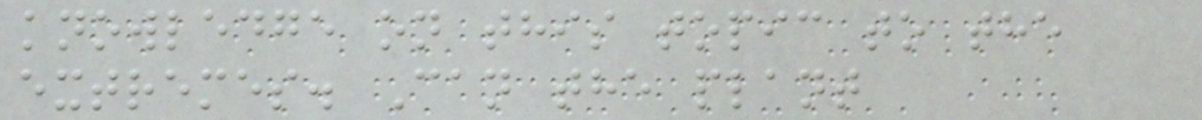knowledge on this topic to the
extremes. Can the plant
